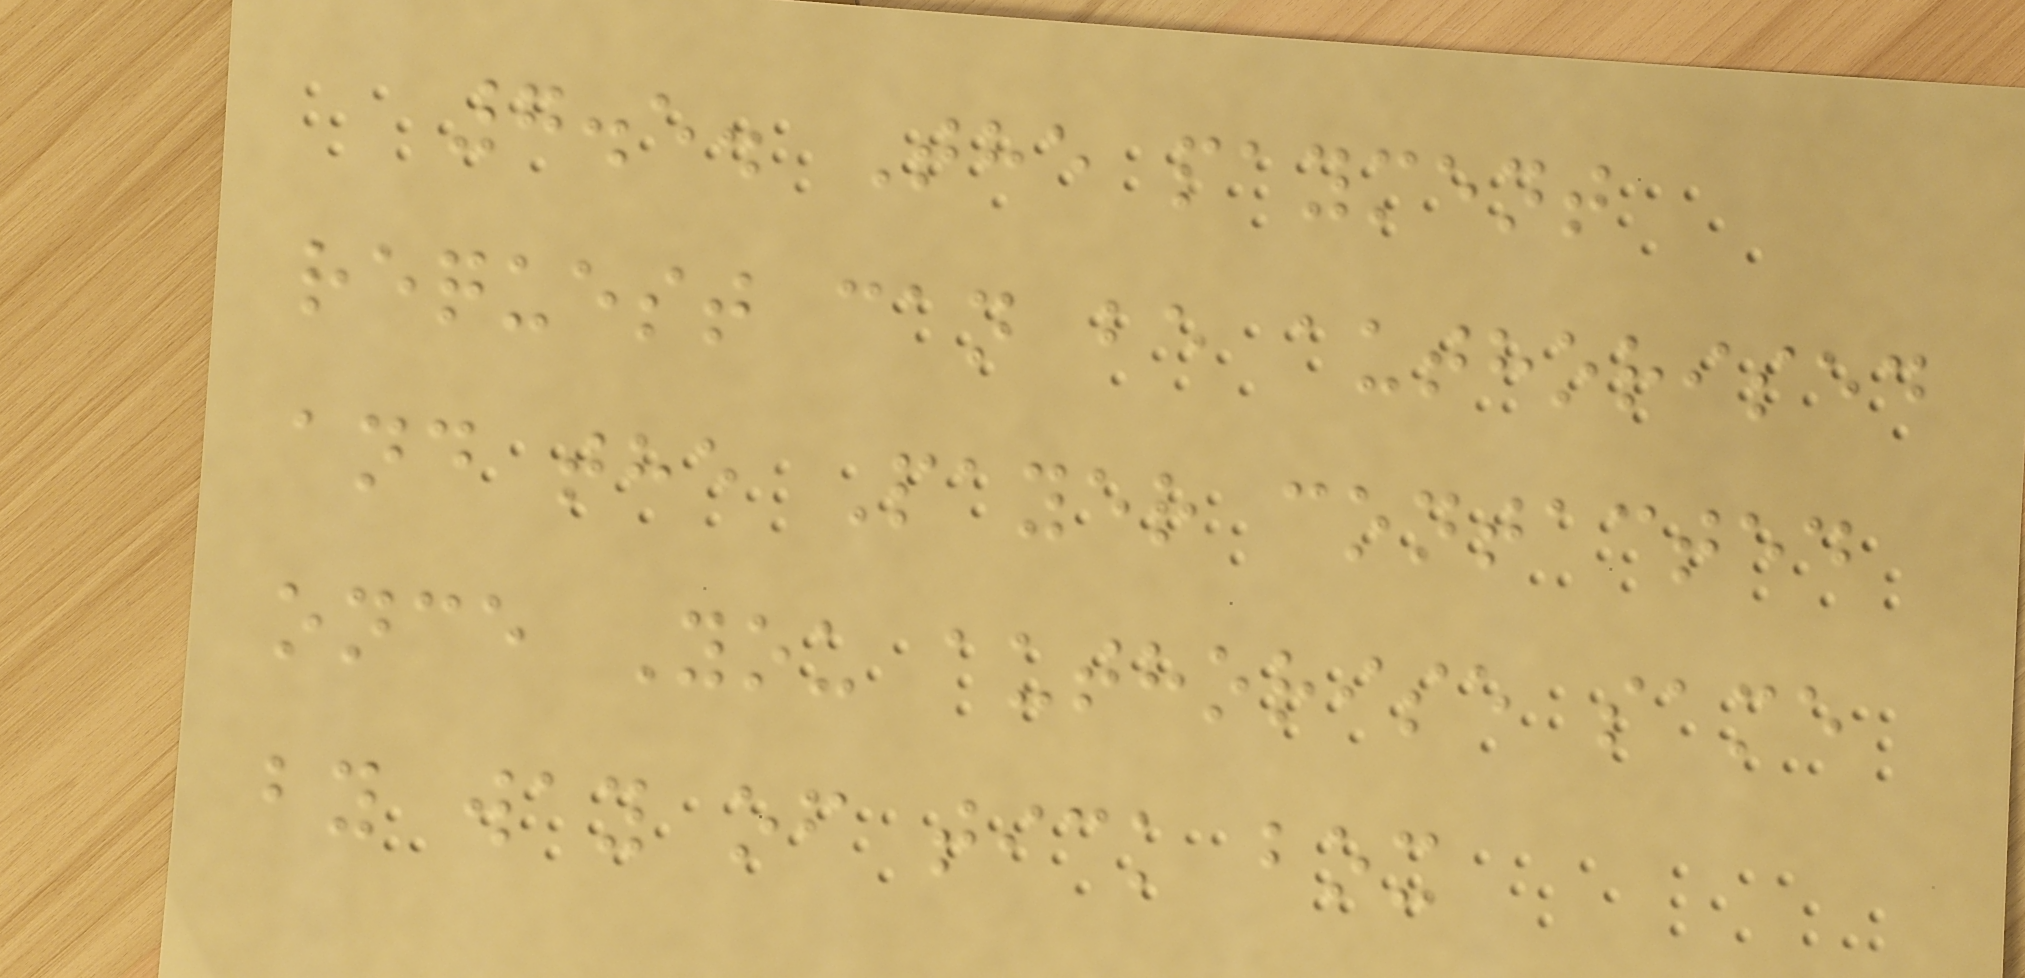7.5. The payment
request can be authorised
and the Payer contacted
once You authorise same
by way of tick box
